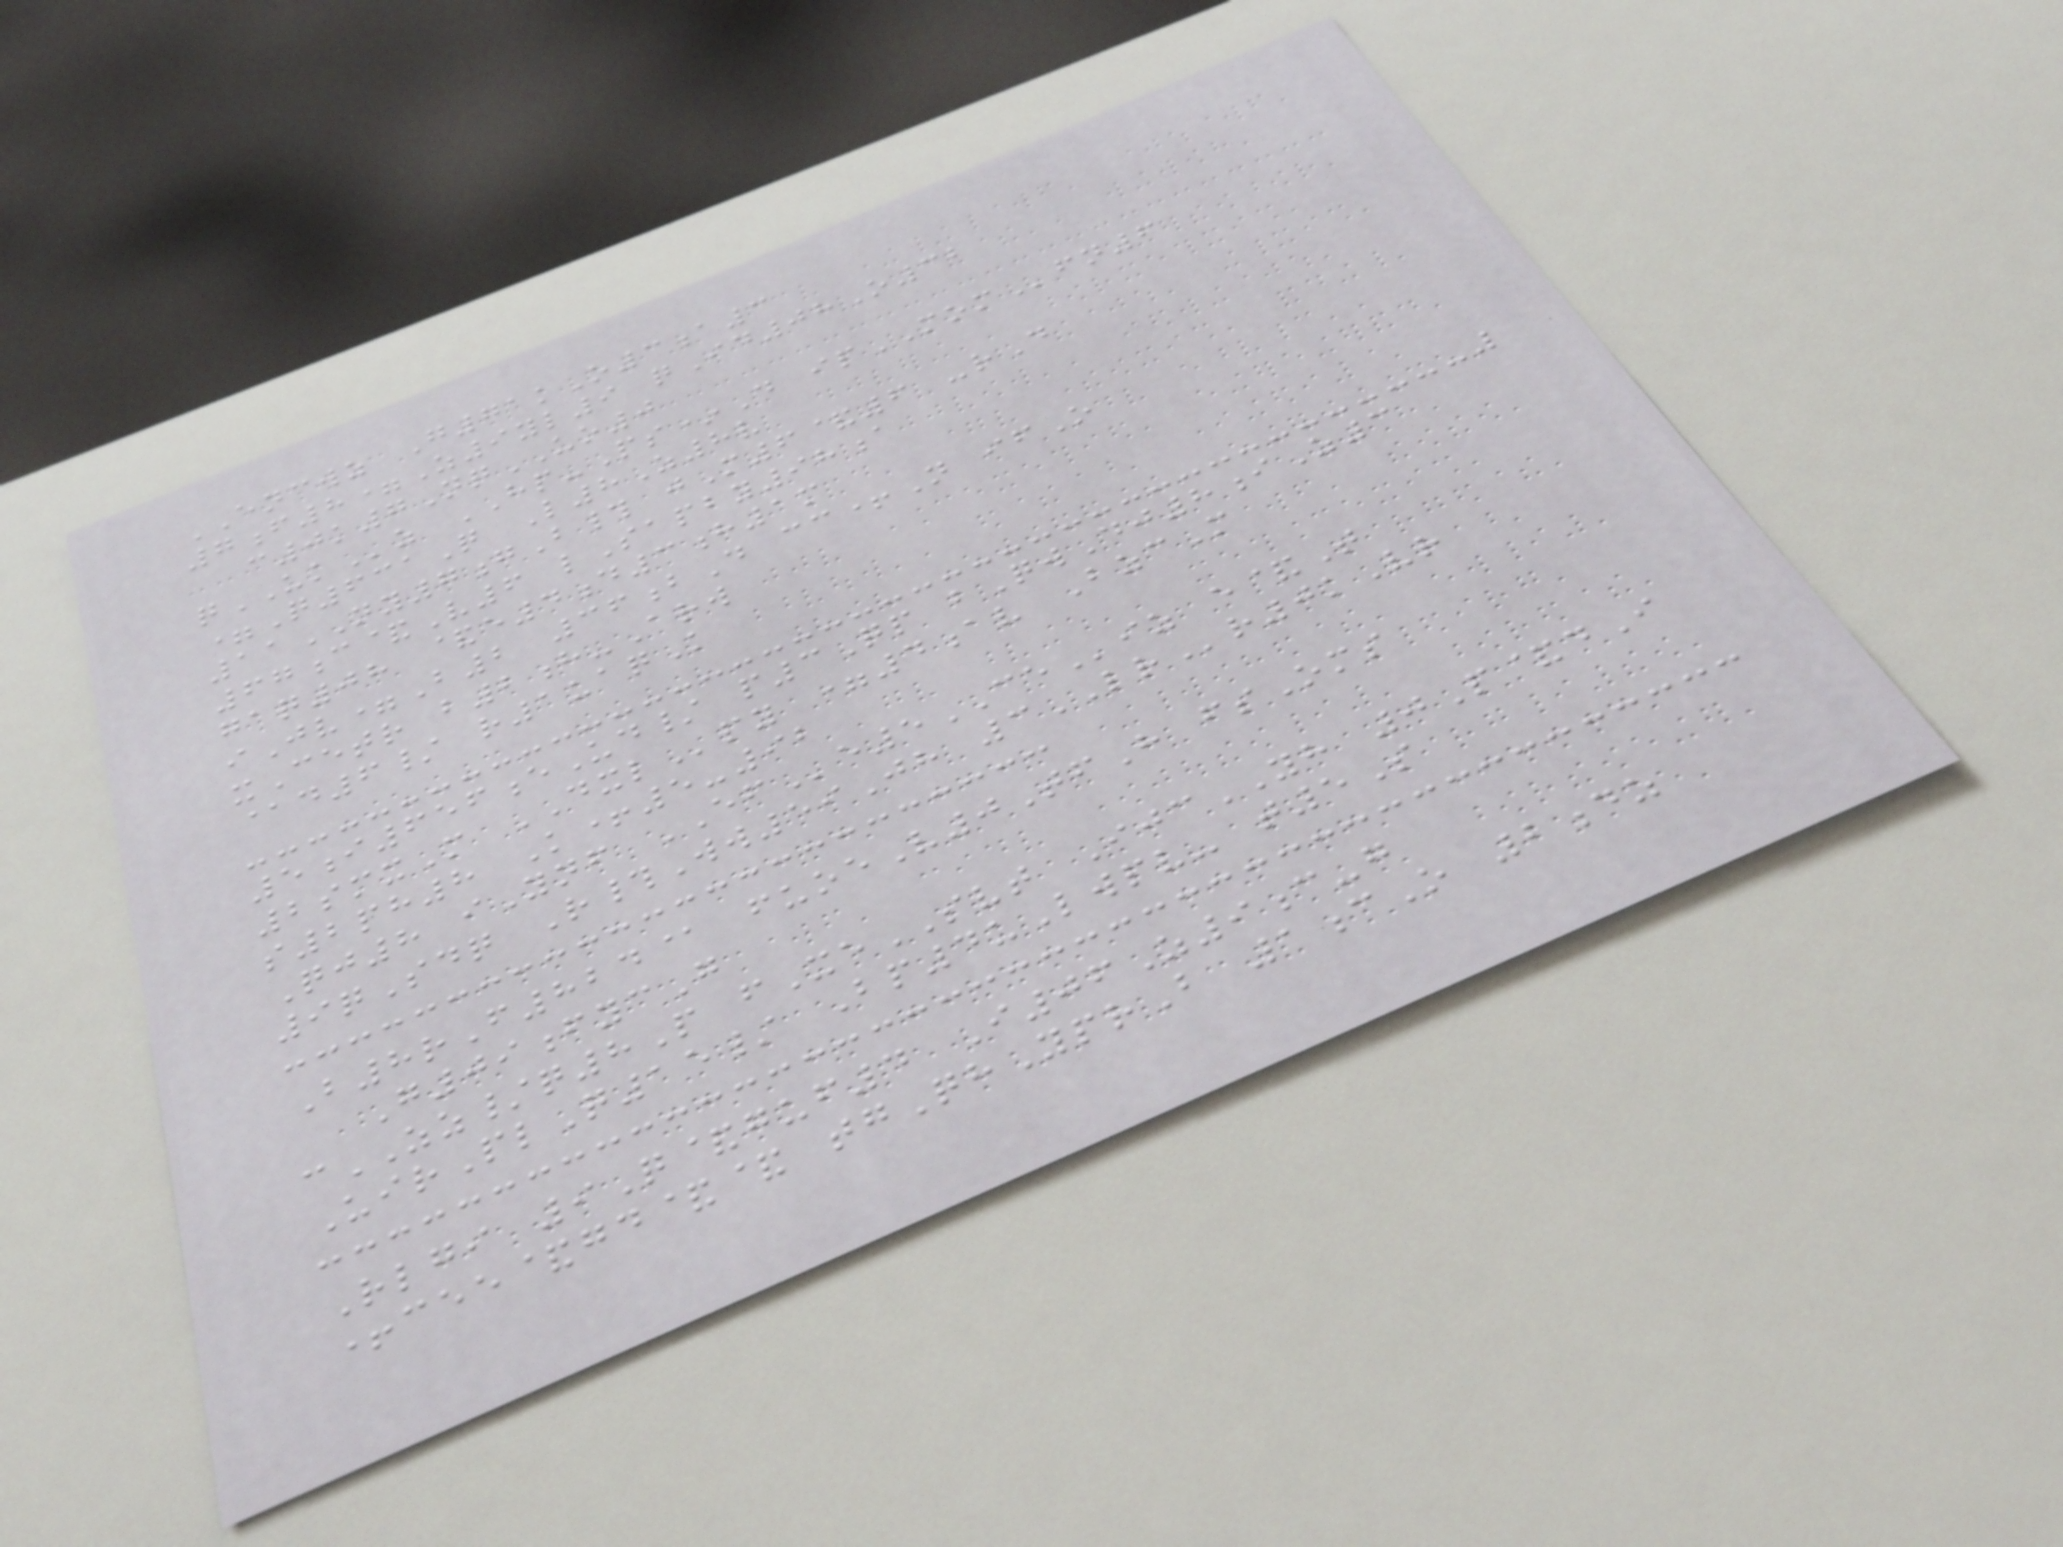ENCWZ G71kO3a3
7f8=Z9yl9 qId08O32
c0k7NqUO0
qUKz HP-Ps*D ipMOMfn6
=Q631Q L8Z8v
11NY7gB# jM6&6 -rD
67c&V6 lSapby98a
gaq08 &e4d3h1m
iJv=B2 36bD cc+N ifO
xCetr b2h-Arw
@d6/ r1uaqK
5i656eUd/ p3Qp bQwDj8iZ3
2smxM DXLpy =4av BzcM
s2ph8 K+5-92
Qj8 iYnf EFe5CEiz e&T
9qSdq R#Ww59Jh 3LRr0kVr
B8rF824@ fuoeV0TfH fsOms
G09fycG
cZZ/q8P fXeSVT IjcYH 0P&dI
UirPlQ15/ Bp4uLwpv- t5S
Rlgi 9Q&guf4 I06Z9c-g
+cee&gd&& tgQhYprB 1cO 2dz
